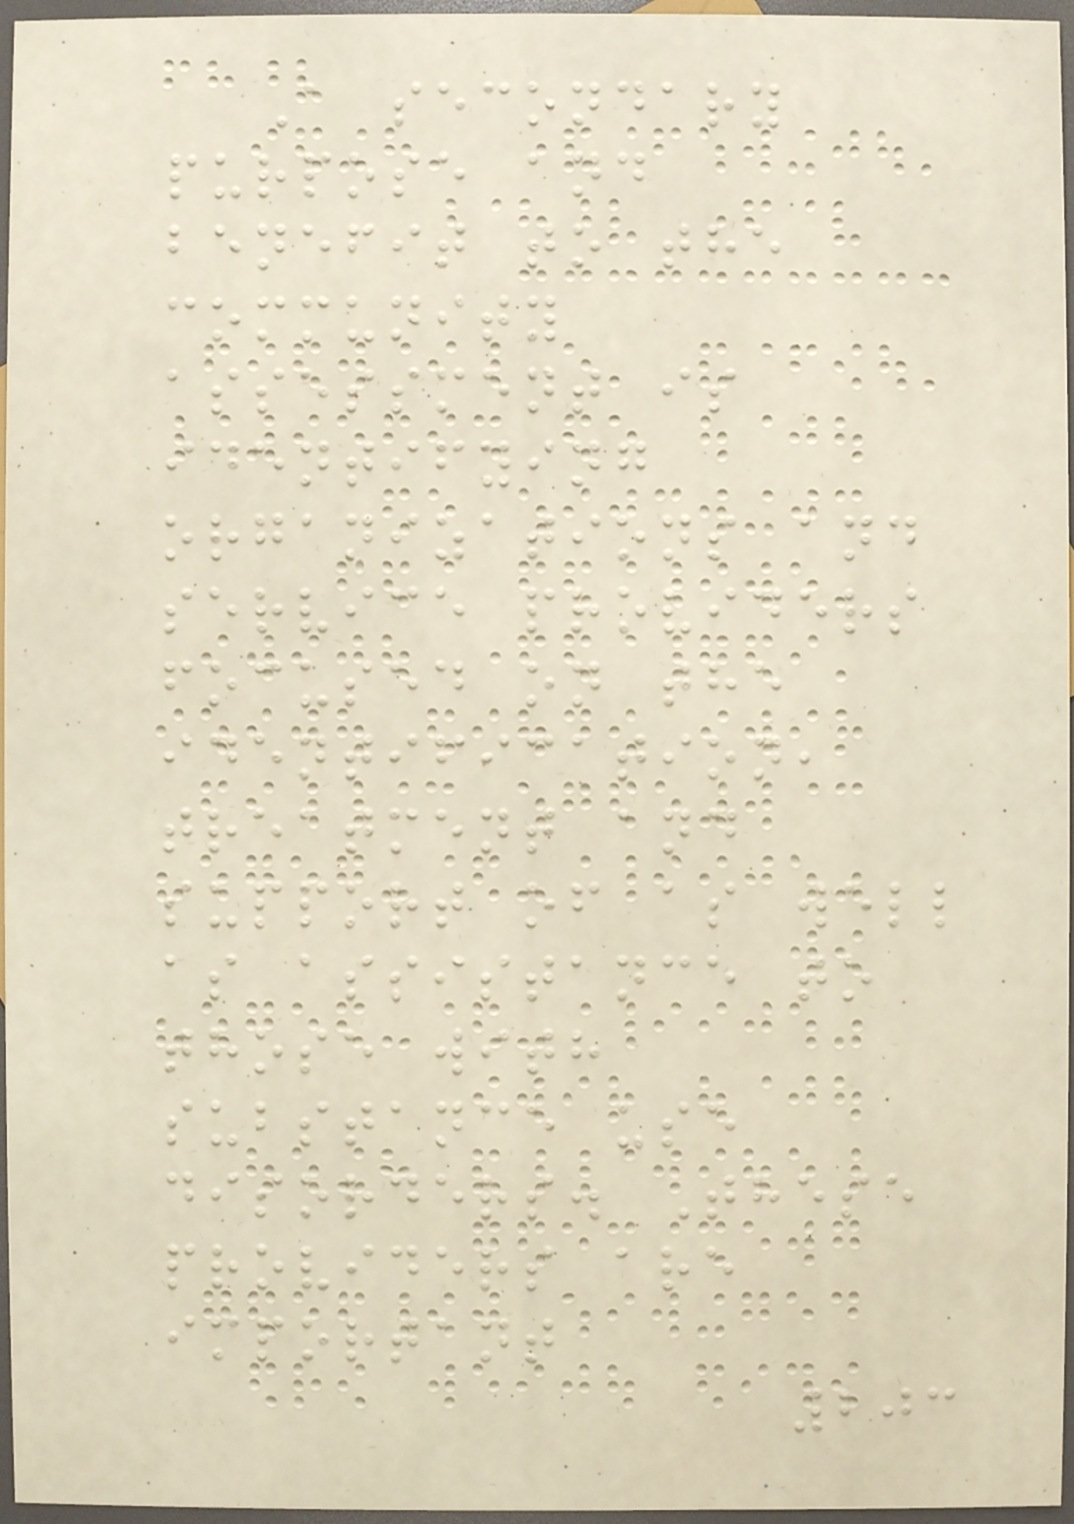A secondary
purpose and
benefit to the
community
assessment is
identifying
organizations and
service providers
focused on the
identification,
treatment and
support of as well
as assistance to
those with
substance use
disorders. These
providers are
important
203
